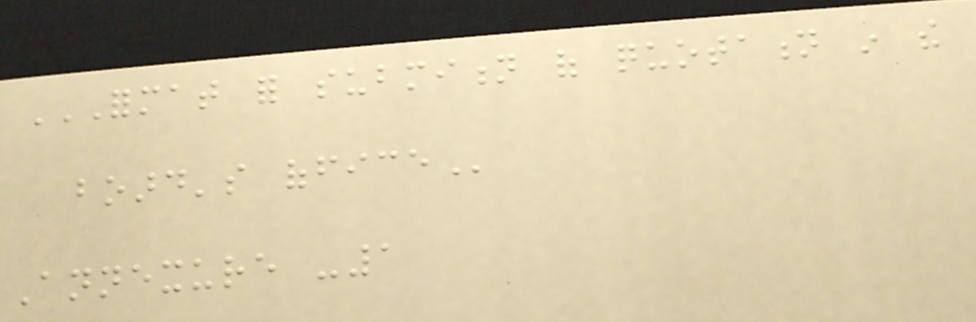FORMAT FOR SUBMITION OF QUOTATION IN THE
BOARD'S OFFICE
Annexure -1
